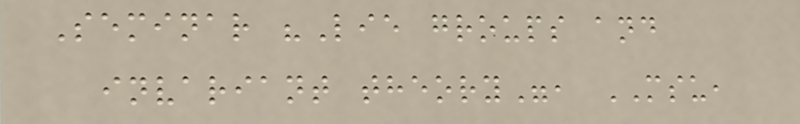Seminar "Lie groups and
invariant theory", MSU,
